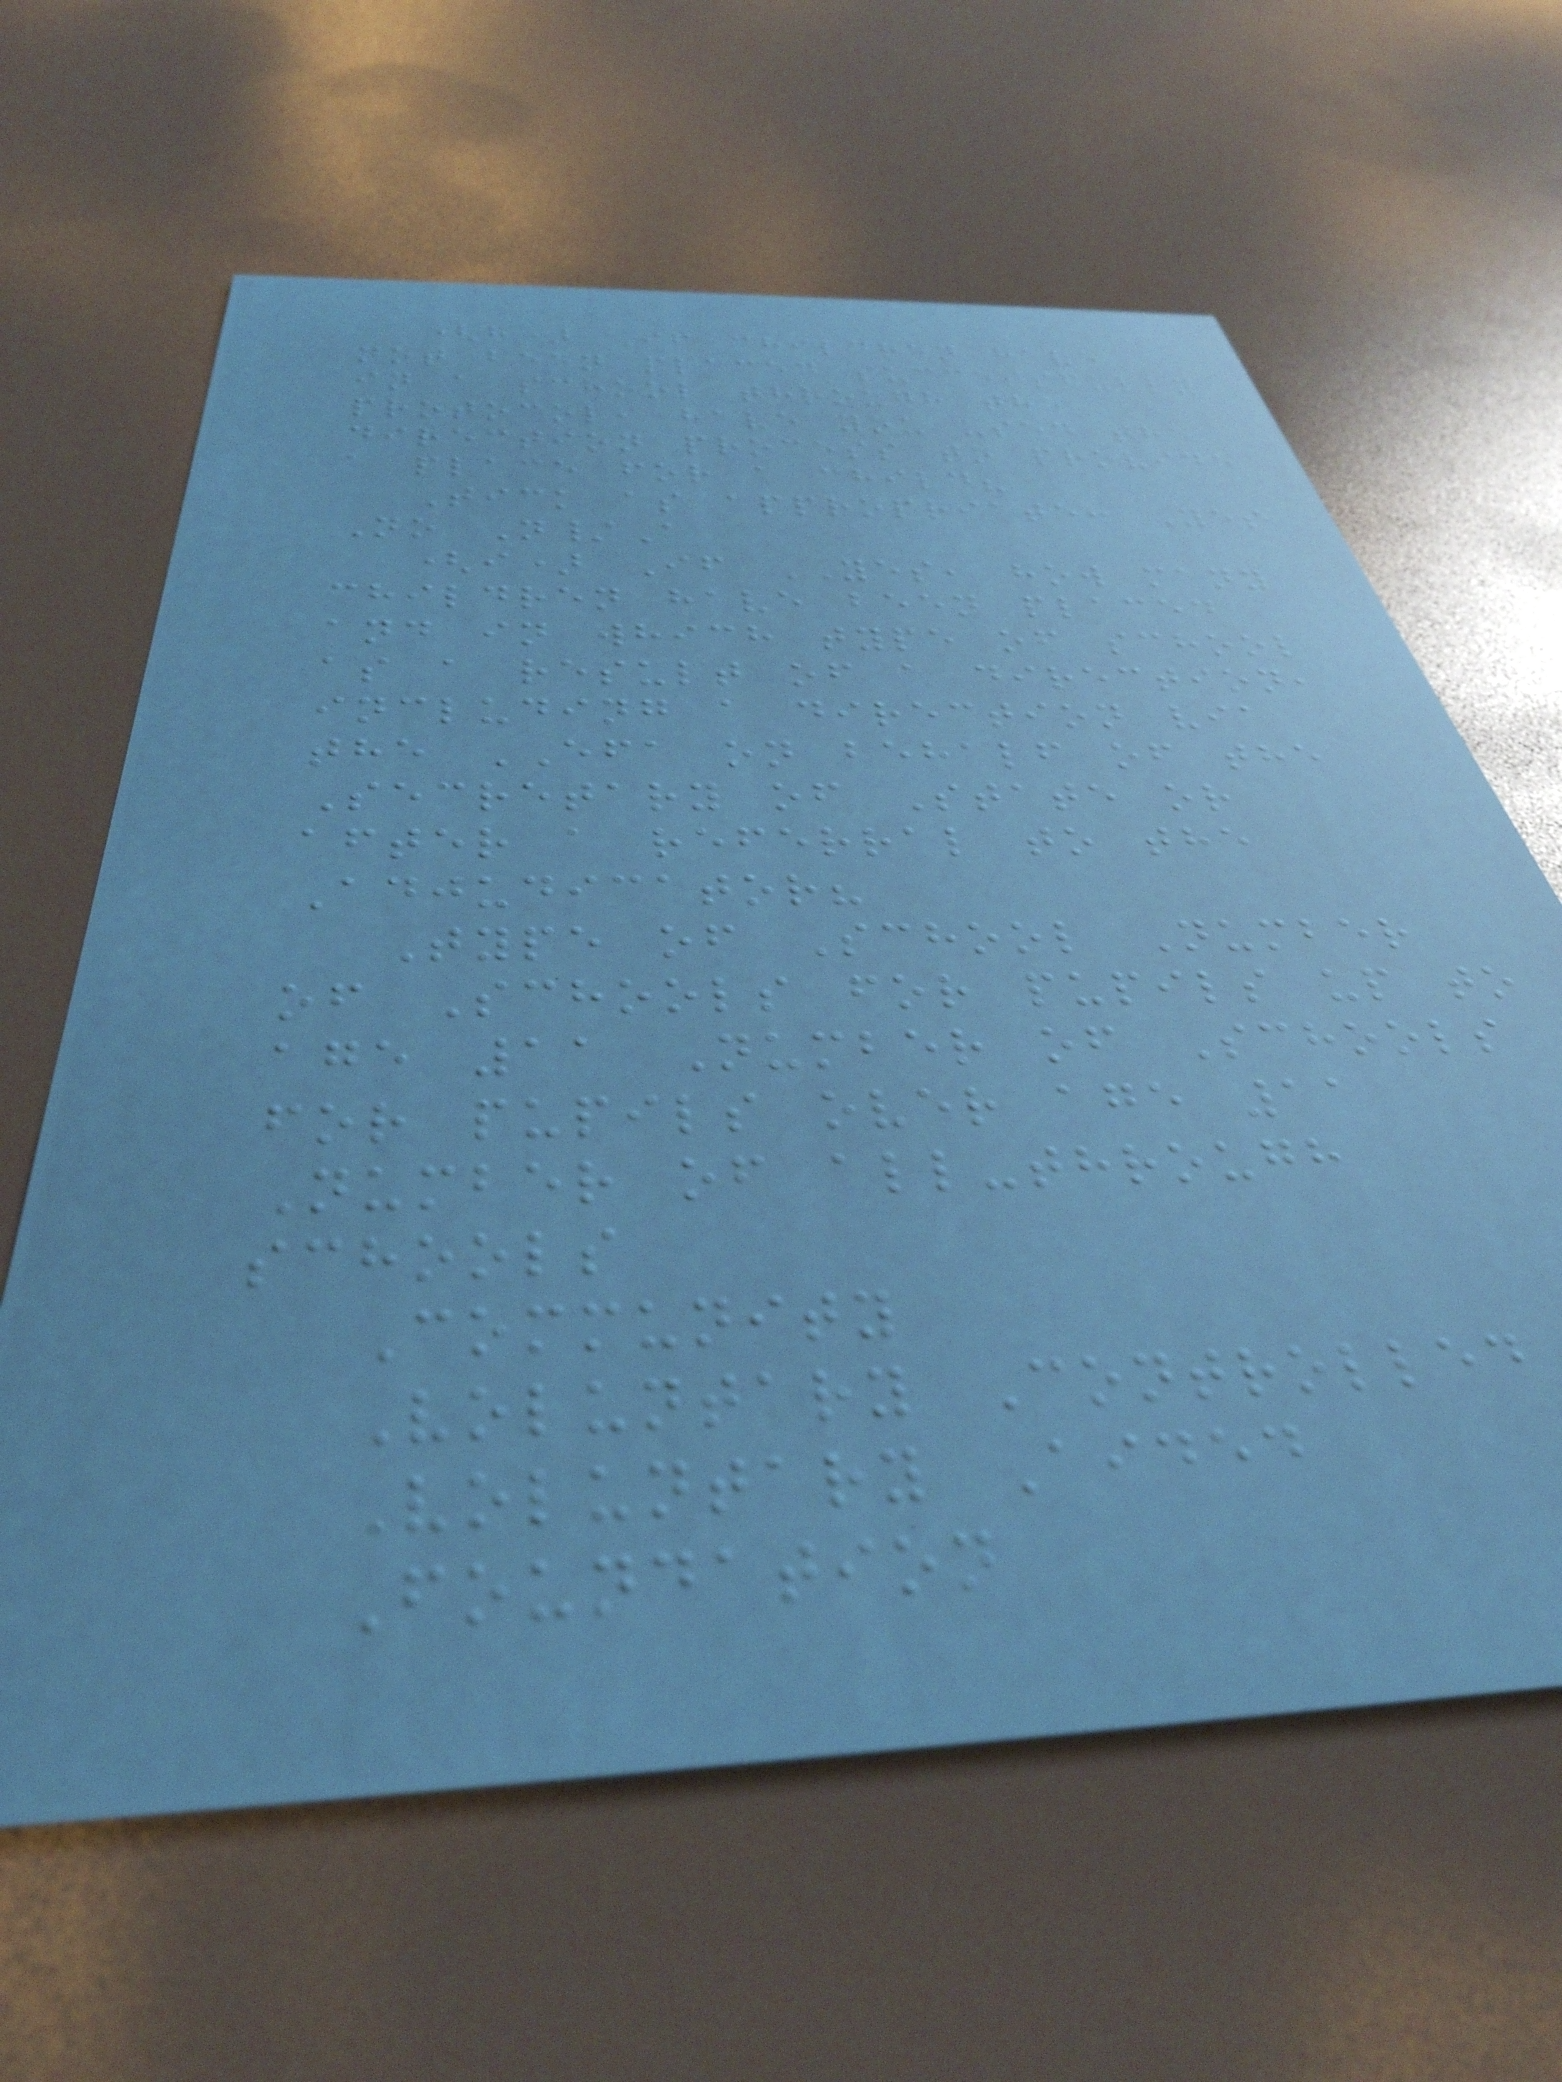(h) If children have
not been placed successfully
in a school through the
protocol, have you used the
direction process to provide
a place for a child?
Tick as appropriate: Yes
No N/A
(i) If YES, how many
children have been placed
and in which type of school
as a result of a direction,
including a direction via
the EFA on behalf of the
Secretary of State or
after a referral to the
Adjudicator?
Type of School Number
of Schools for pupils up to
age 11 Number of Schools
for pupils over age 11
Number of all-through
schools
Community
Voluntary Controlled
Voluntary Aided
Foundation
